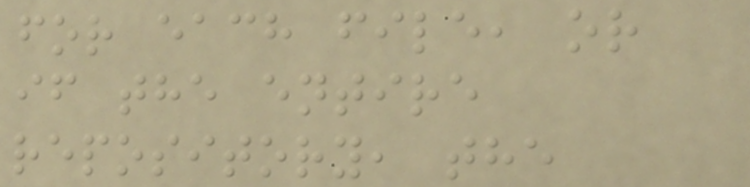for each file, or
if the entire
repository, the
